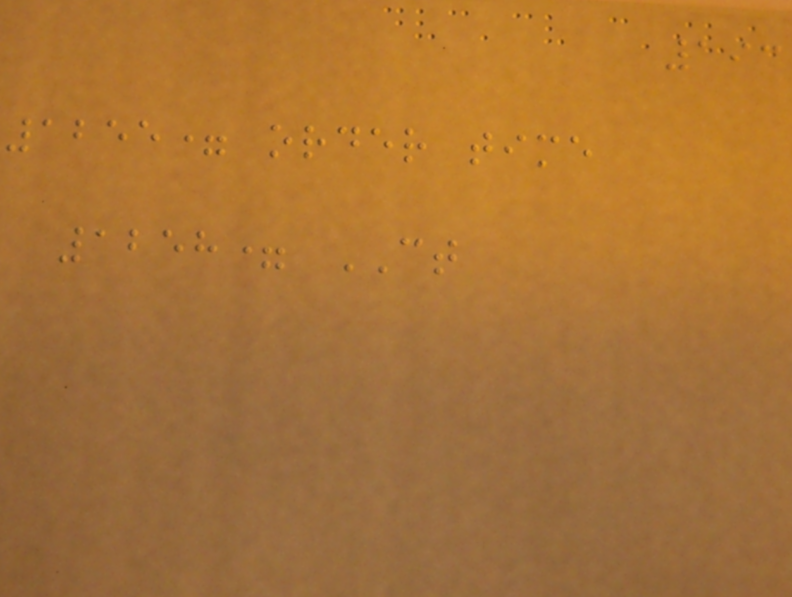193
1255= order time
1258= CT
